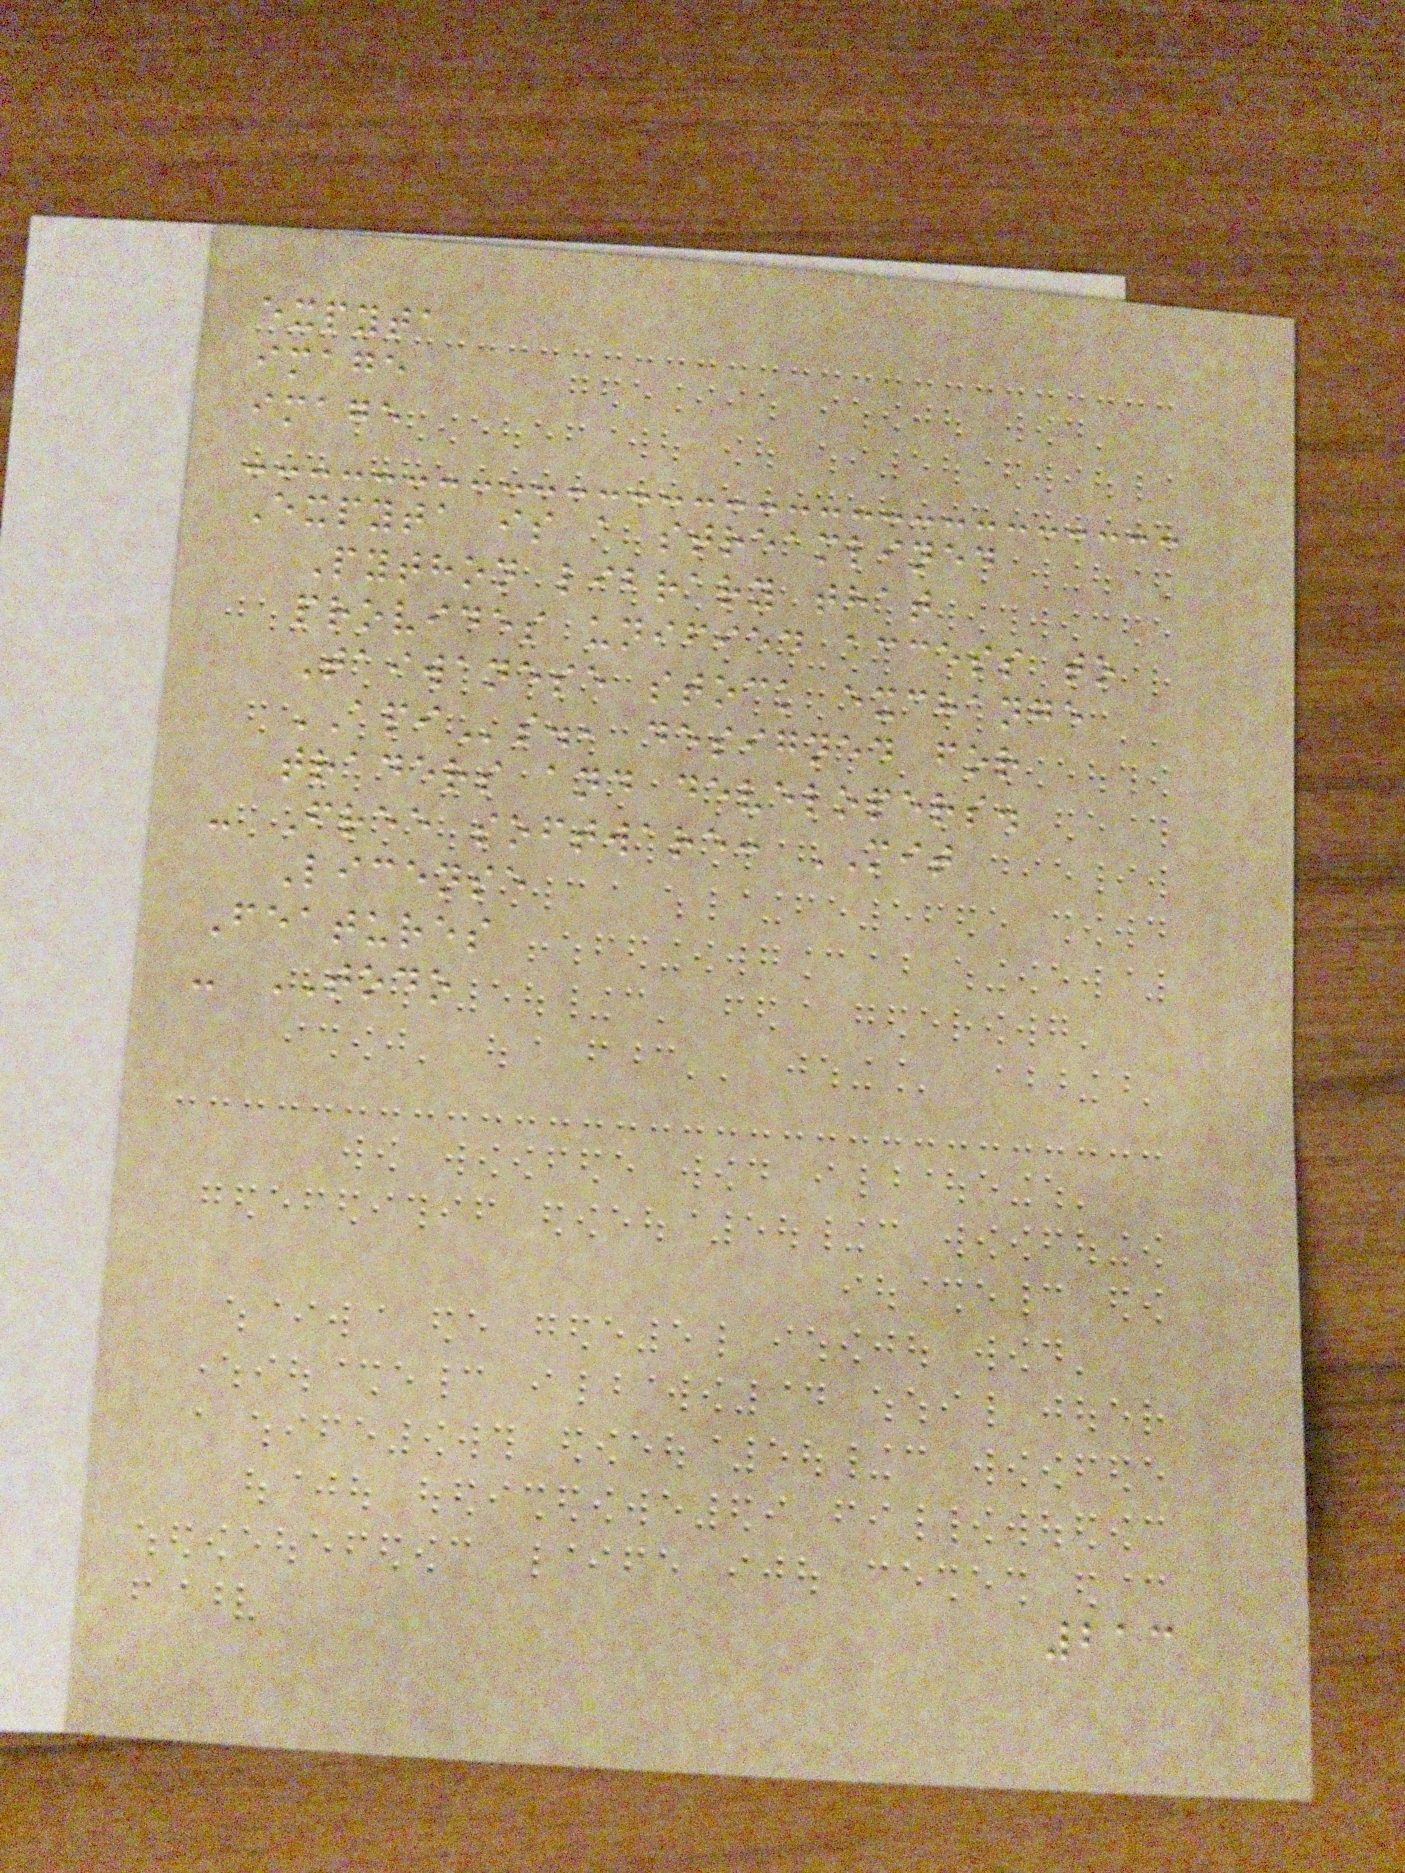expyta
image
image
Expyta is a streamlined
Python library that
provides unified access to
Taiwanese stock exchange
APIs., designed for
traders and developers.
- Free software: MIT
License
Features
- TODO
213
